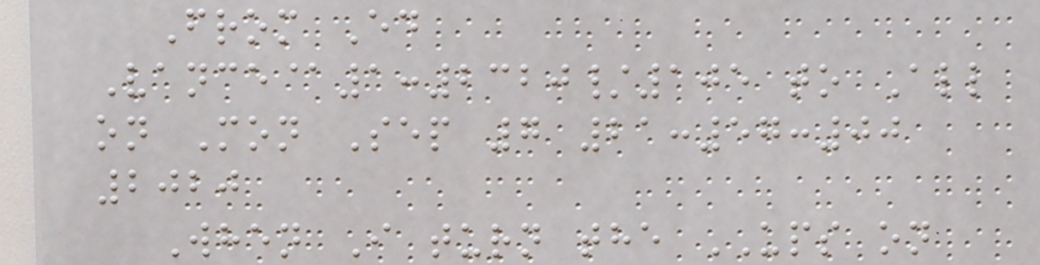From Ed
Vance@1:2320/105 to All
on Mon Sep 7 21:57:00
2020
When I turn the UPS on
